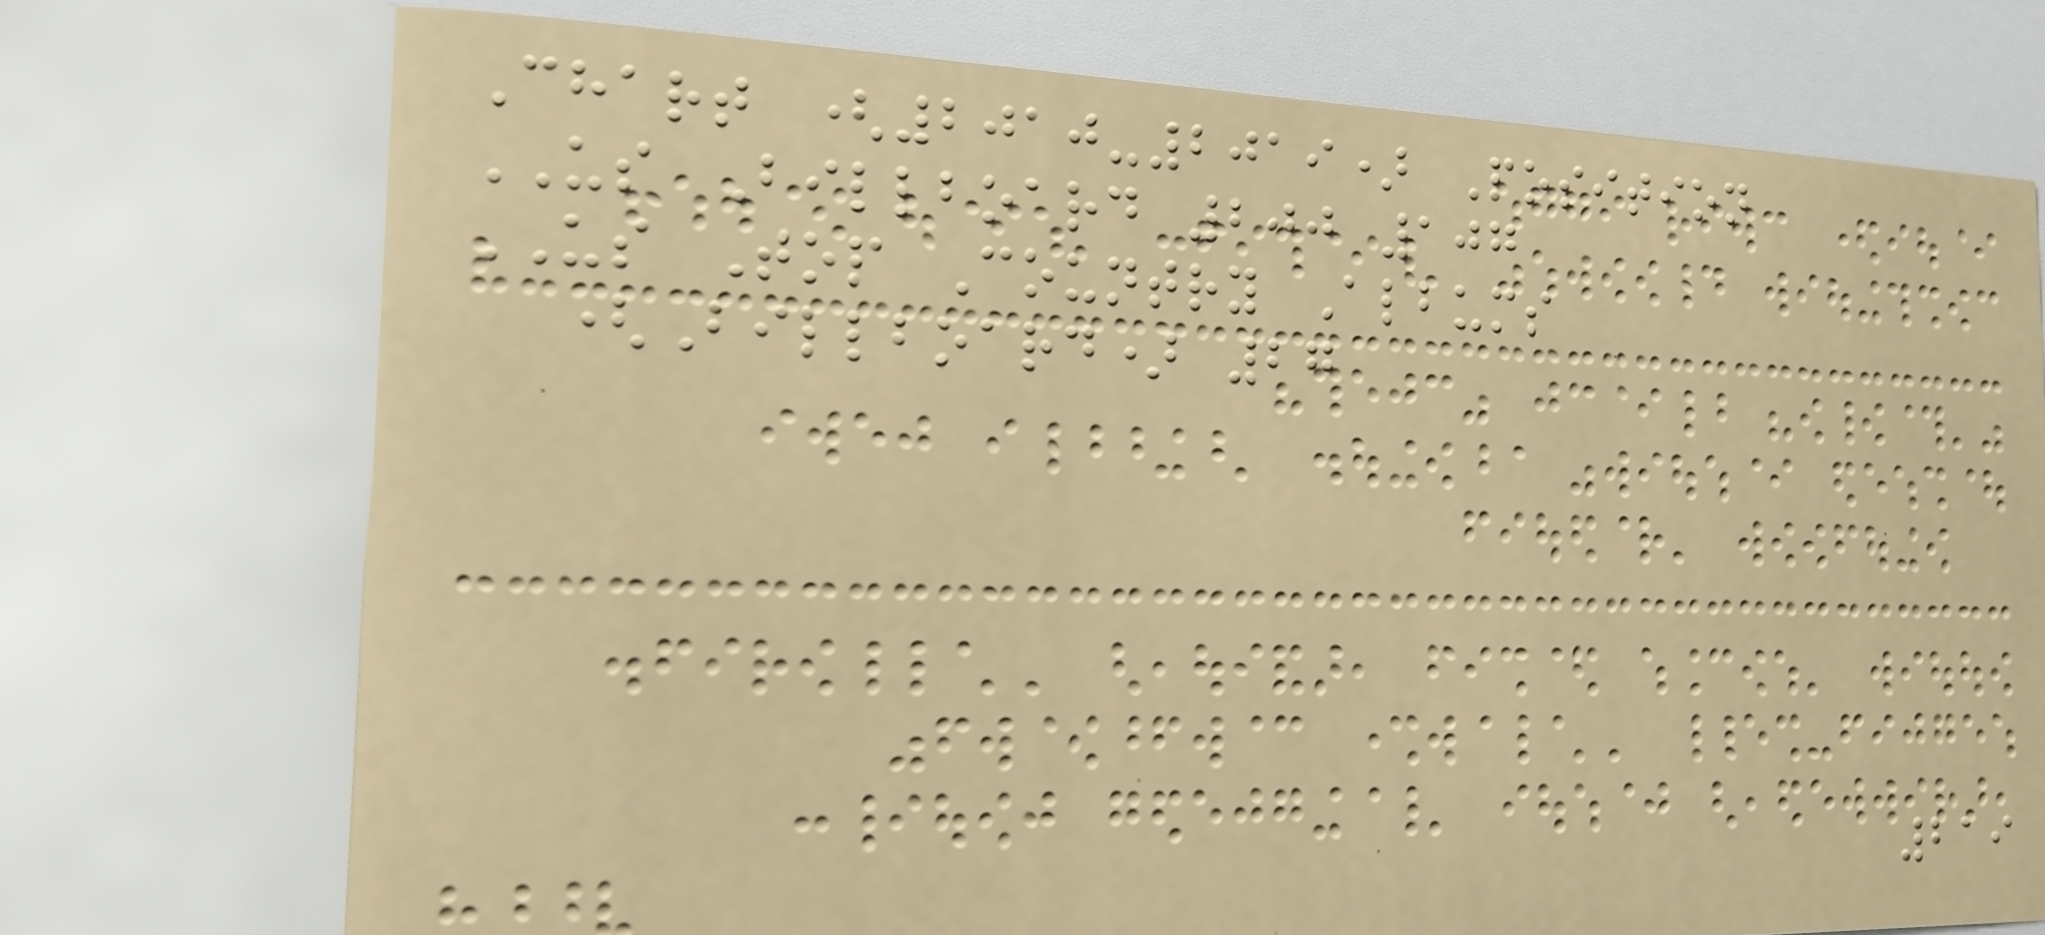Chart (2010-2019) Position
US Billboard 200 107
US Top Country Albums
(Billboard) 27
219
